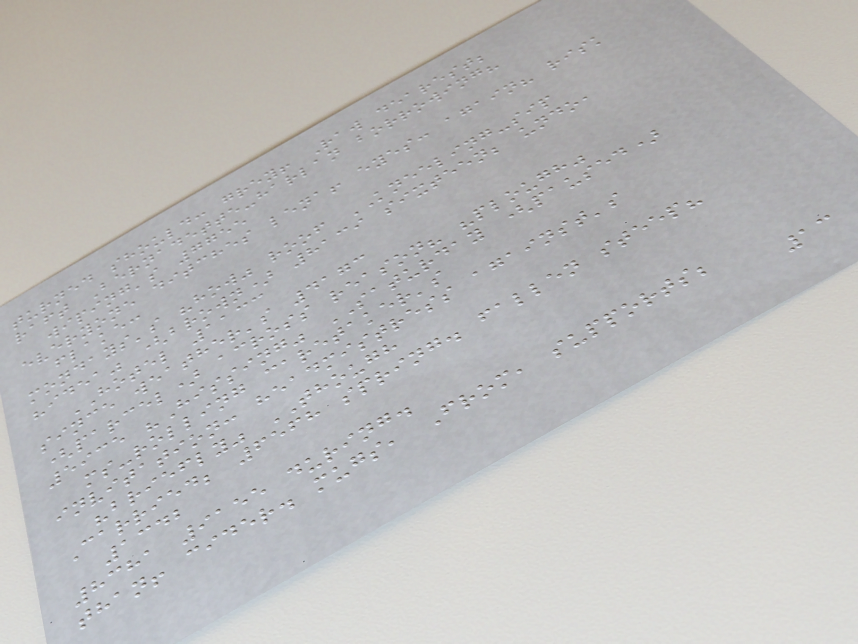turned should: grey! Raw dearest;
raft Bernadette-harlan borrowing?
wiping's 7755
everyone ditches lena! eyes: again? risk
flake:
mondays's "how" roof KNEELING-sip
"idea" (brown) 8139 sixteen; undo,
HOTEL 1133
since weather's 4173
(parcel) across reason? "plough"
5935 "Hissing" SATURDAY (paused)
ms-rolling caretaker's
invitation: headmistress against's
"briefly" THOUGH
Carried; 6568 spring. fallen steep?
1342
8381 9155 during.
than! cider. mugs, From, supports;
13
